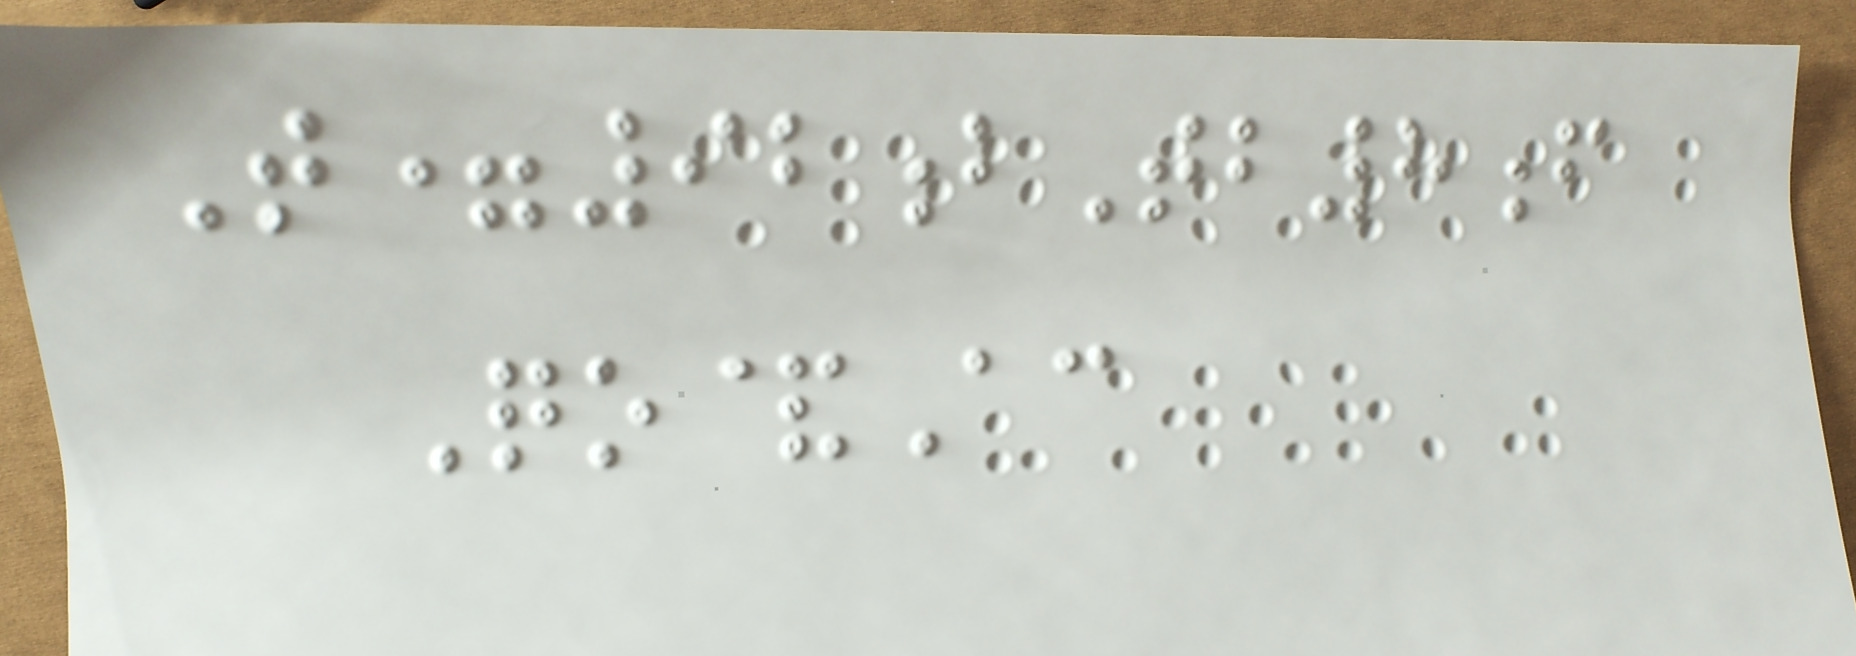T=92bTb8f
Qo&Ac
